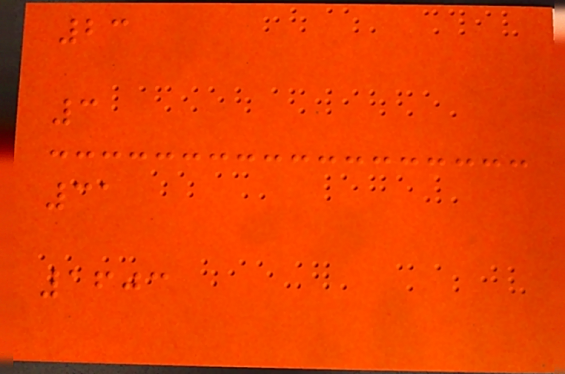23
3
31
1603
